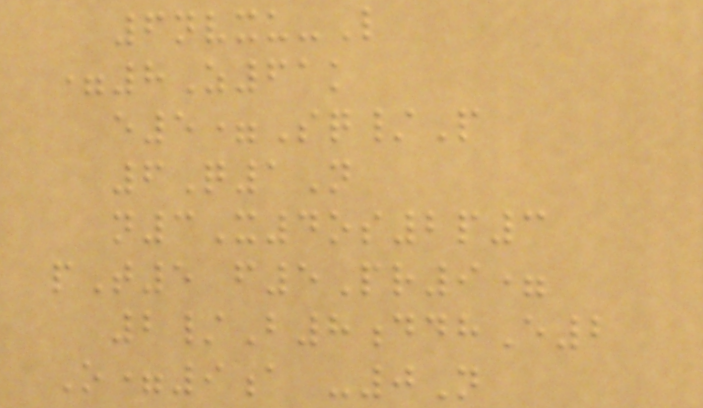6nvxu-L
=8Z61k
e5=Sq/P
6Q1N
n3X4os2p3
pT5 f5Pr9=
2/B8ddhE2
O=9a -0N
